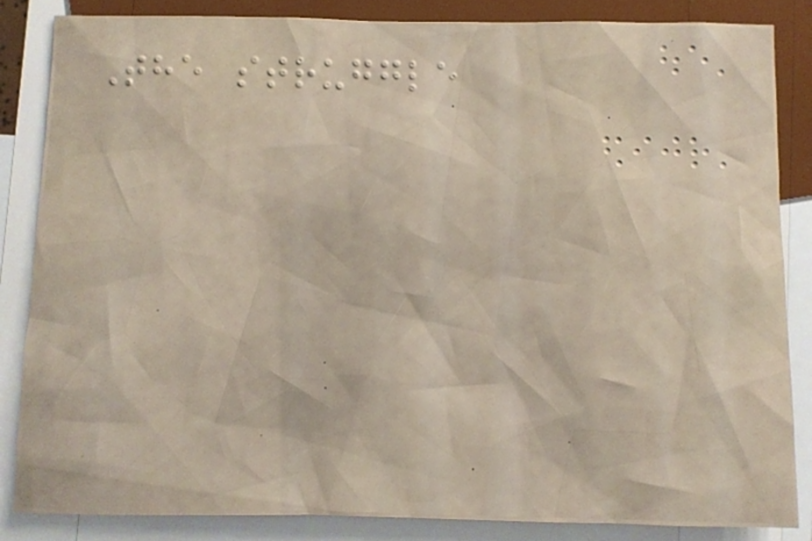The struggle
